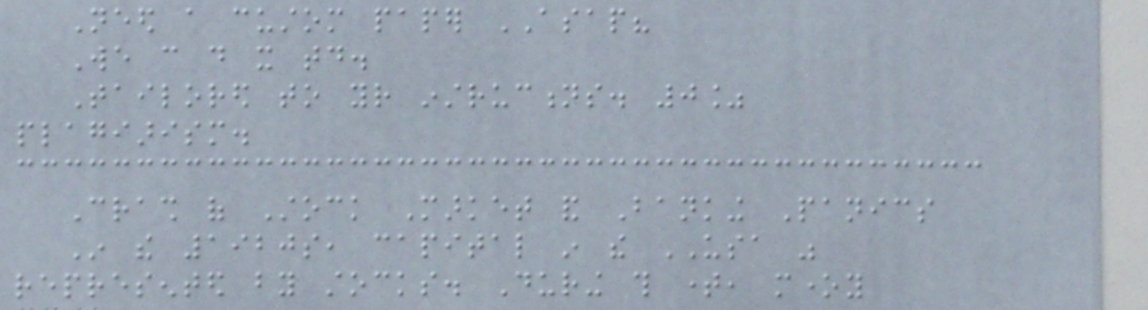Need a custom paper ASAP?
We can do it today.
Tailored to your instructions. 0%
plagiarism.
Crash of Stock Market and Banking Panics
In the 1920s, capital in the USA was
represented by stocks. During this time, money
